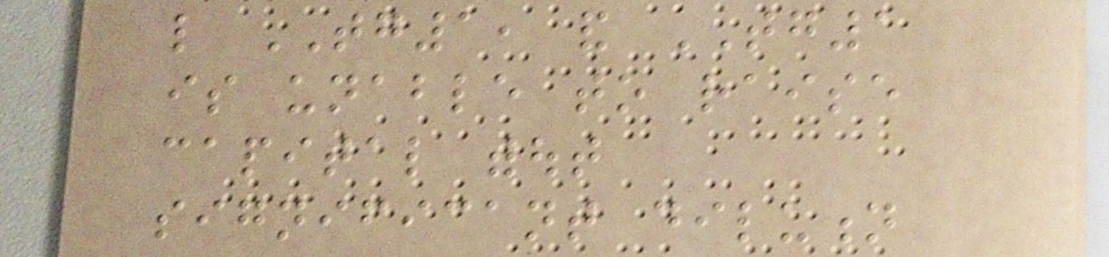like TG1, and TG1
is unable to raise
capital without
significant dilution
